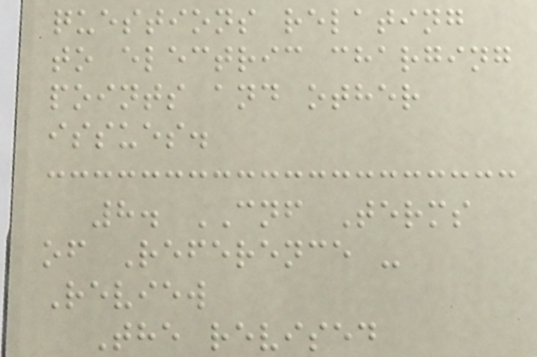questions relating
to electric charging
points and other
issues.
8. CNF Terms
of Reference -
Review
The revised
